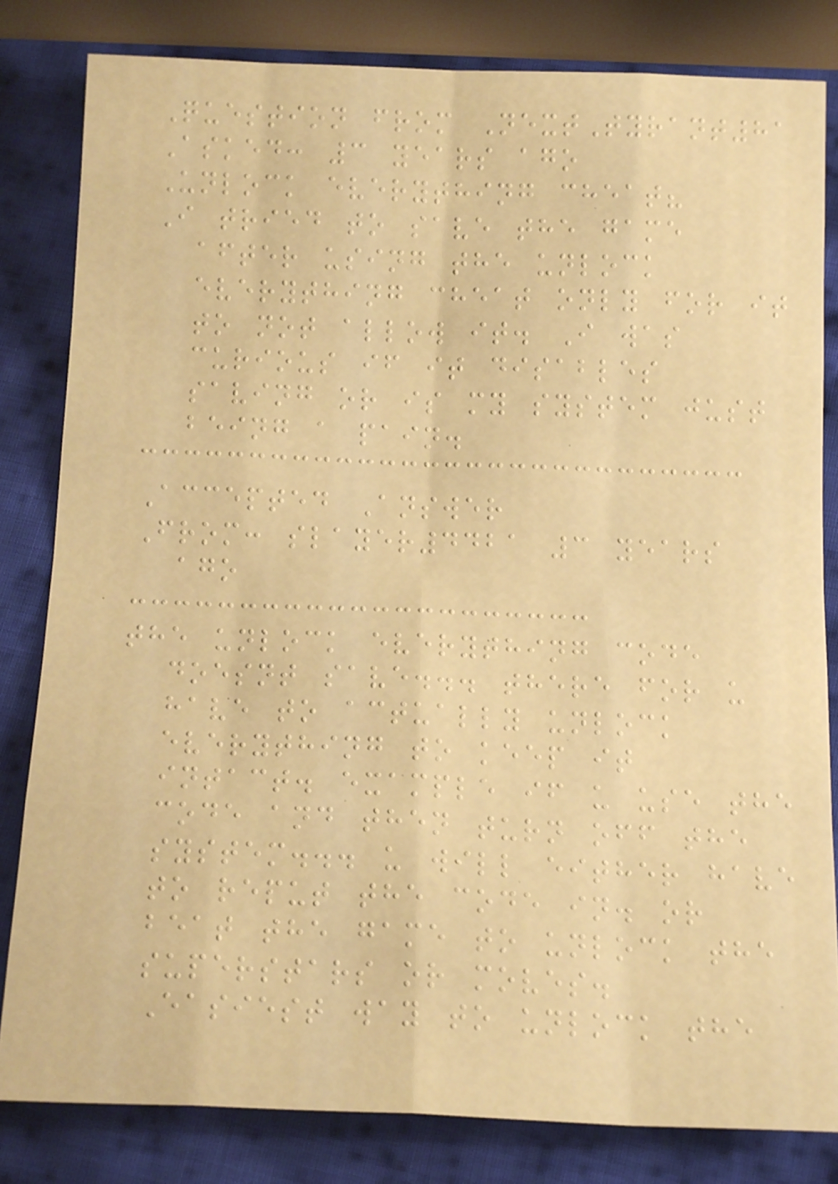Question from NextTyrant81
Asked: 3 years ago
Unlock everything cheat?
I tried to save the game
after using the unlock
everything cheat only for it
to not allow it. I was
curious if it disables
saving or is my system just
being a pain.
Accepted Answer
From: slayer4421 3 years
ago
the unlock everything code
doesnt save... there for u
have to actually unlock
everything to keep it
intact. example if u use the
code and then turn off the
system... u will either have
to reput the code in. or
beat the game to unlock the
superstars or moves.
Easiest way to unlock the
